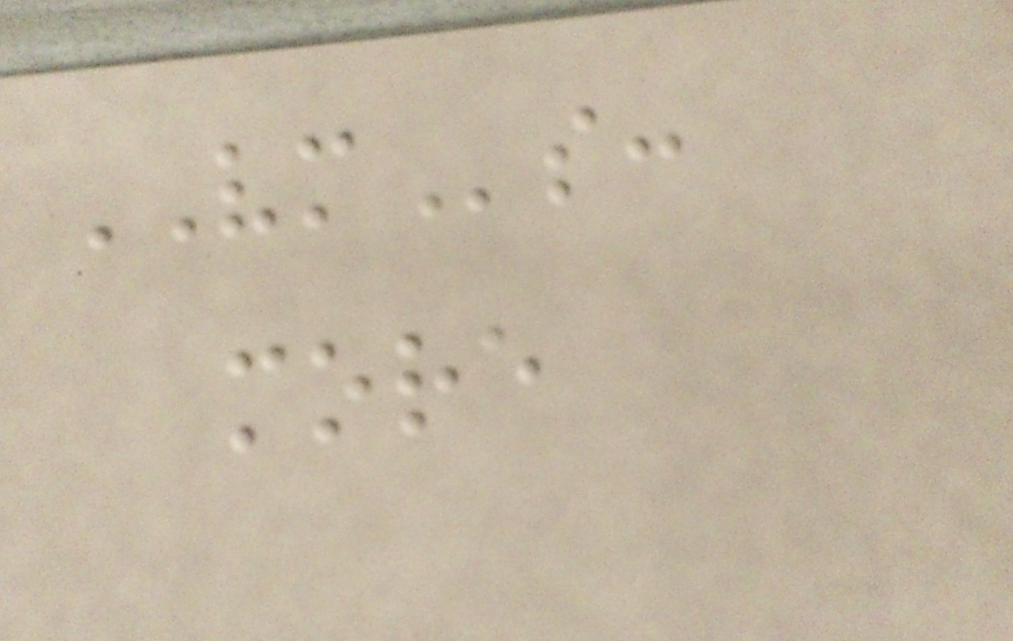VMs:
more
